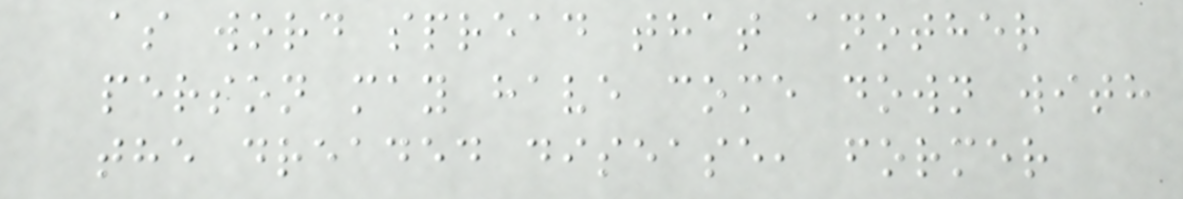as word spread that another
person may have come down with
the dreaded disease, former
